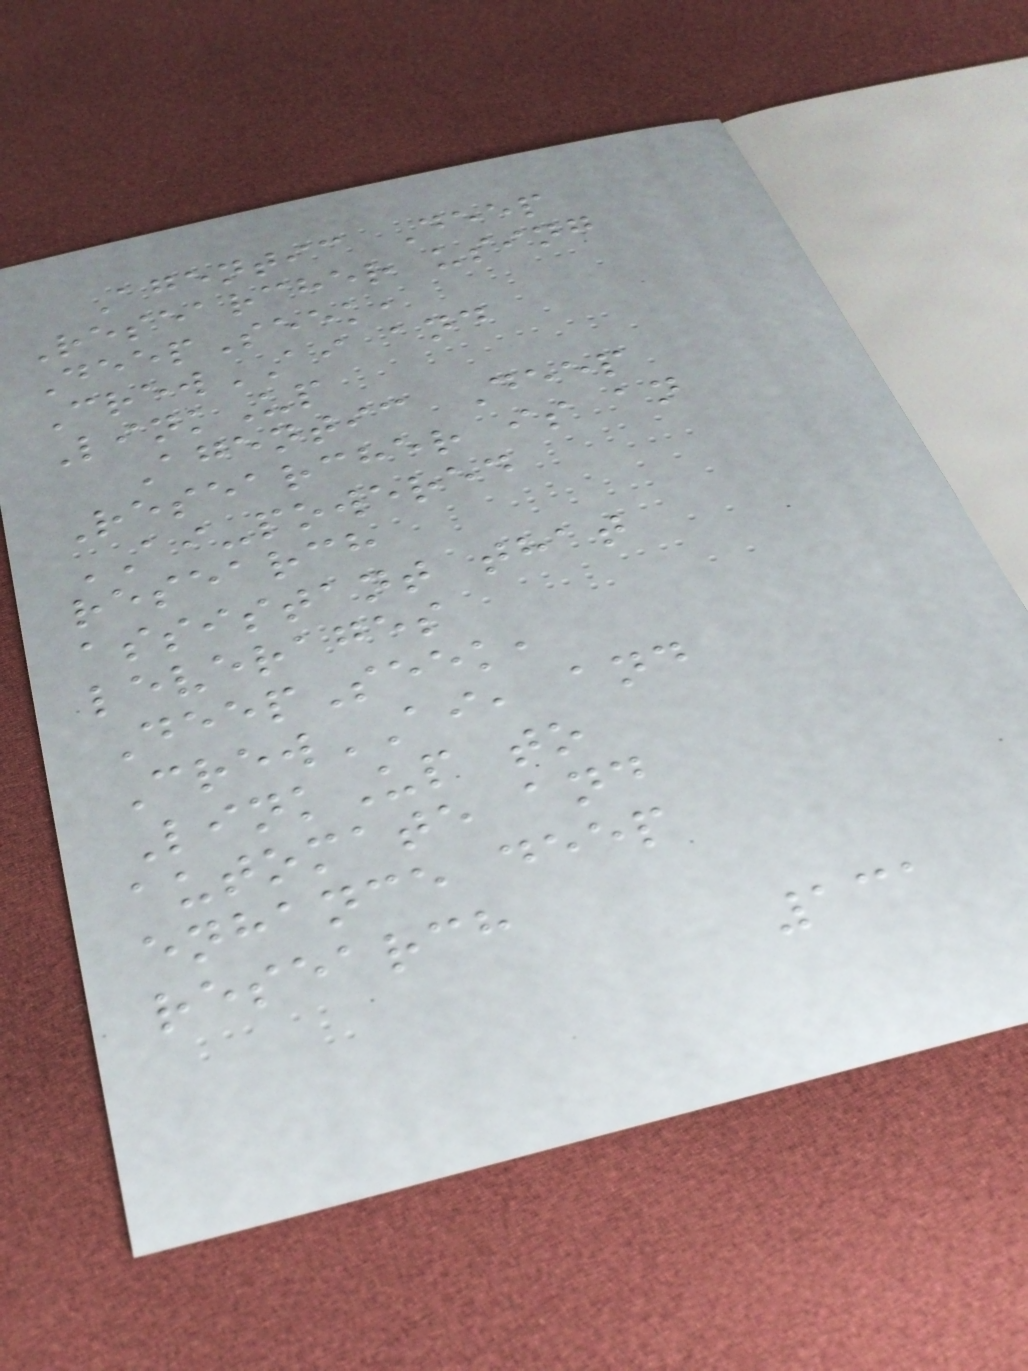Agentic Deep
Researcher using
DeepSeek,
CrewAI and
LinkUp
Agentic Deep
Researcher is an
AI-powered
research
assistant that
leverages
DeepSeek,
CrewAI, and
LinkUp to
automate and
enhance deep
research
131
